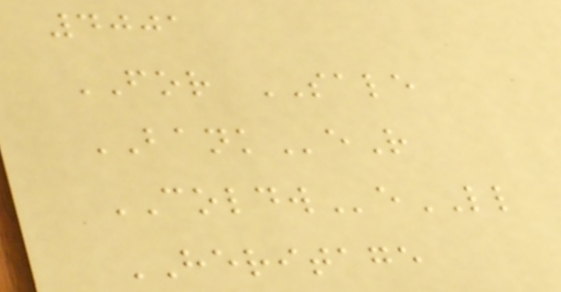4001
FOR SALE
BANKeR
COLDWeLL
HERITAGE
